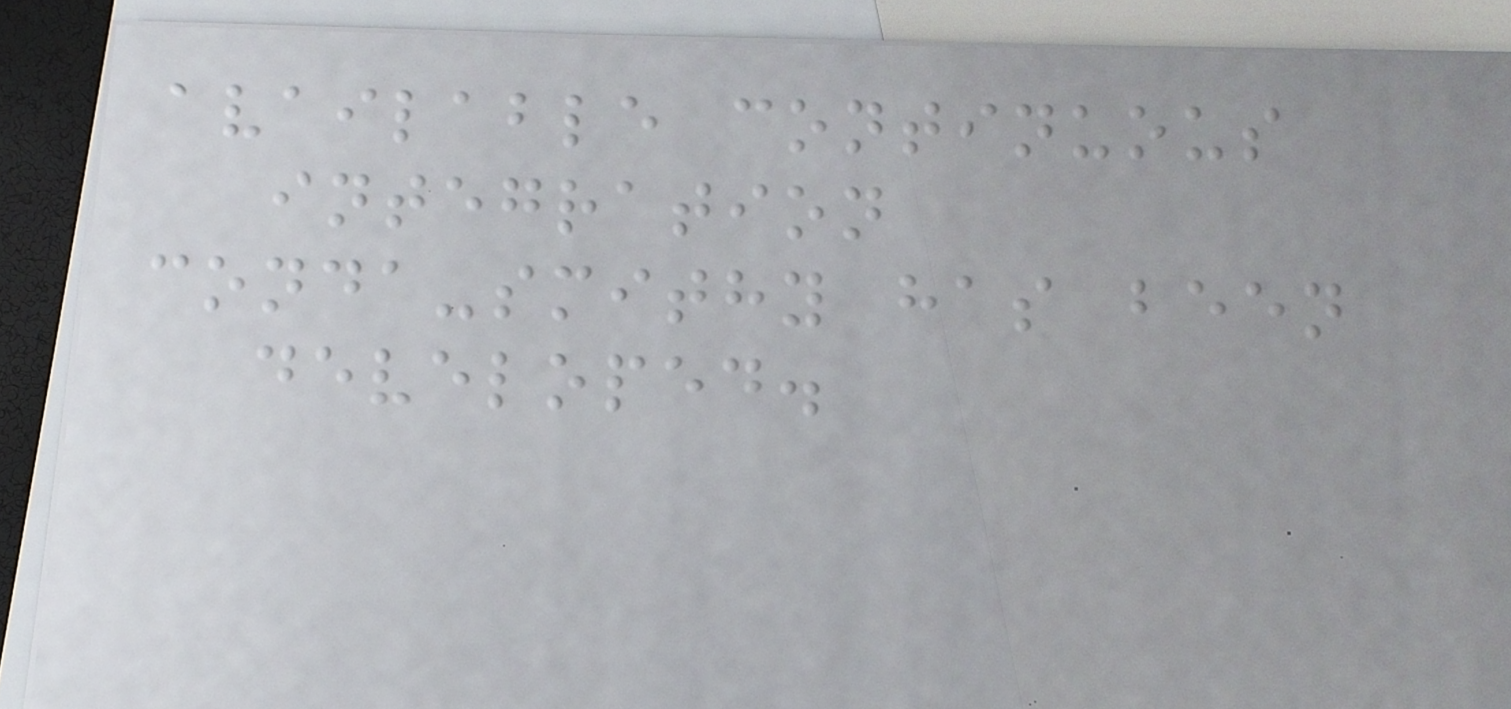available continuous
integration
conda-smithy has been
developed.
